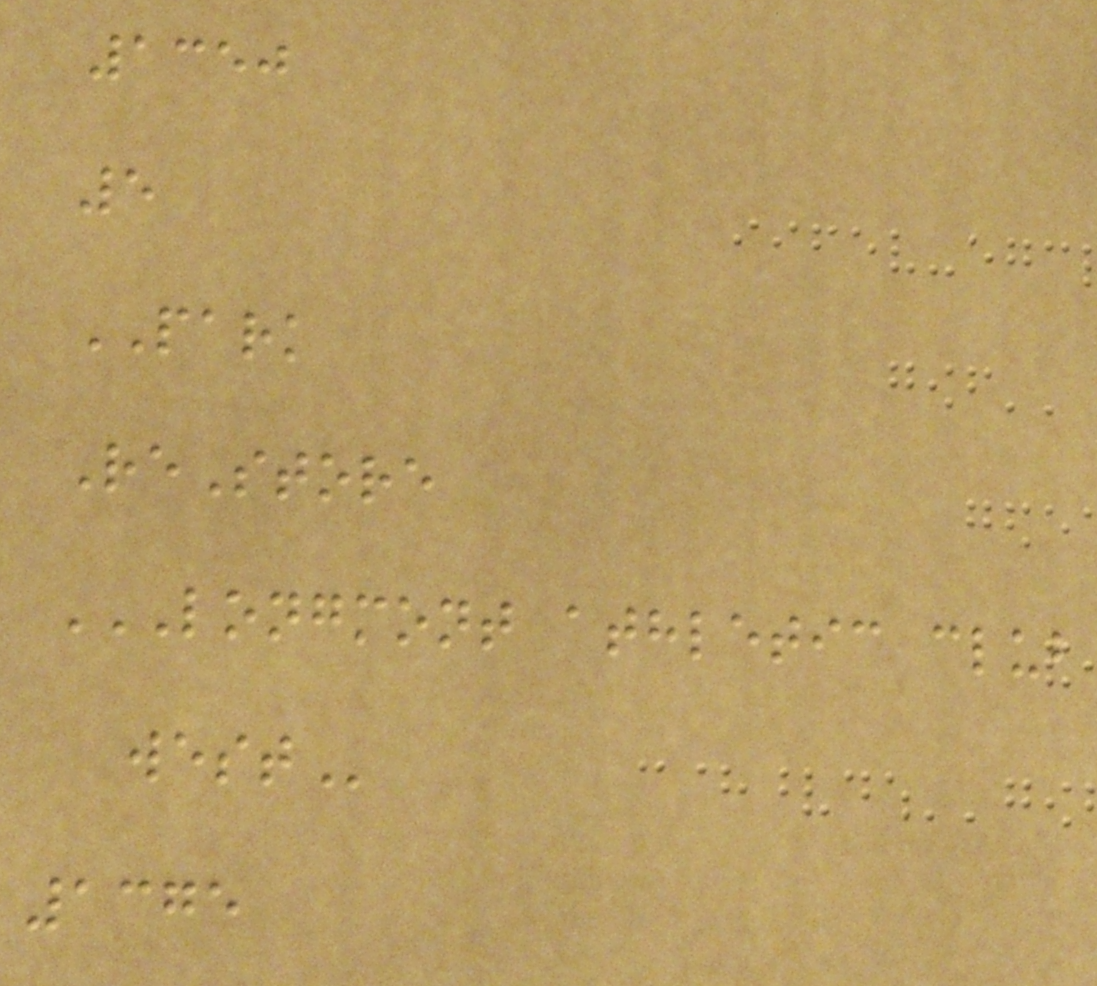1350
5
PARK
ReStore
LONGMONT ATHLETIC CLUB
WEST
1375
